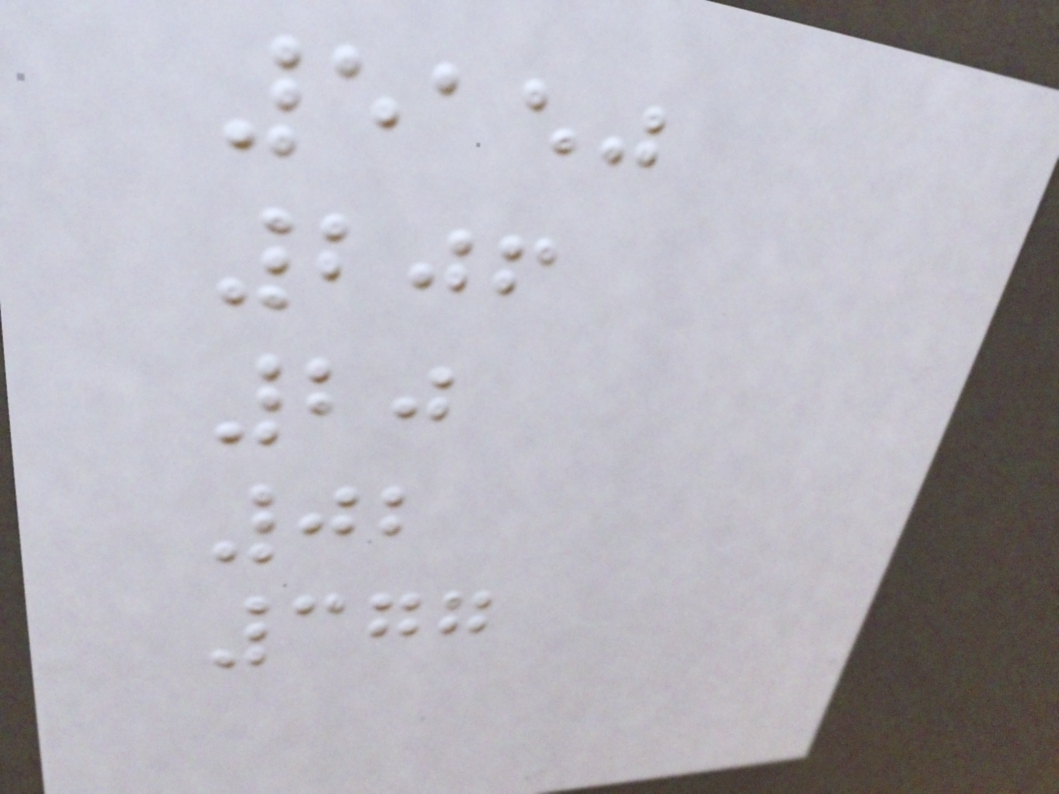5150
206
20
02
377
